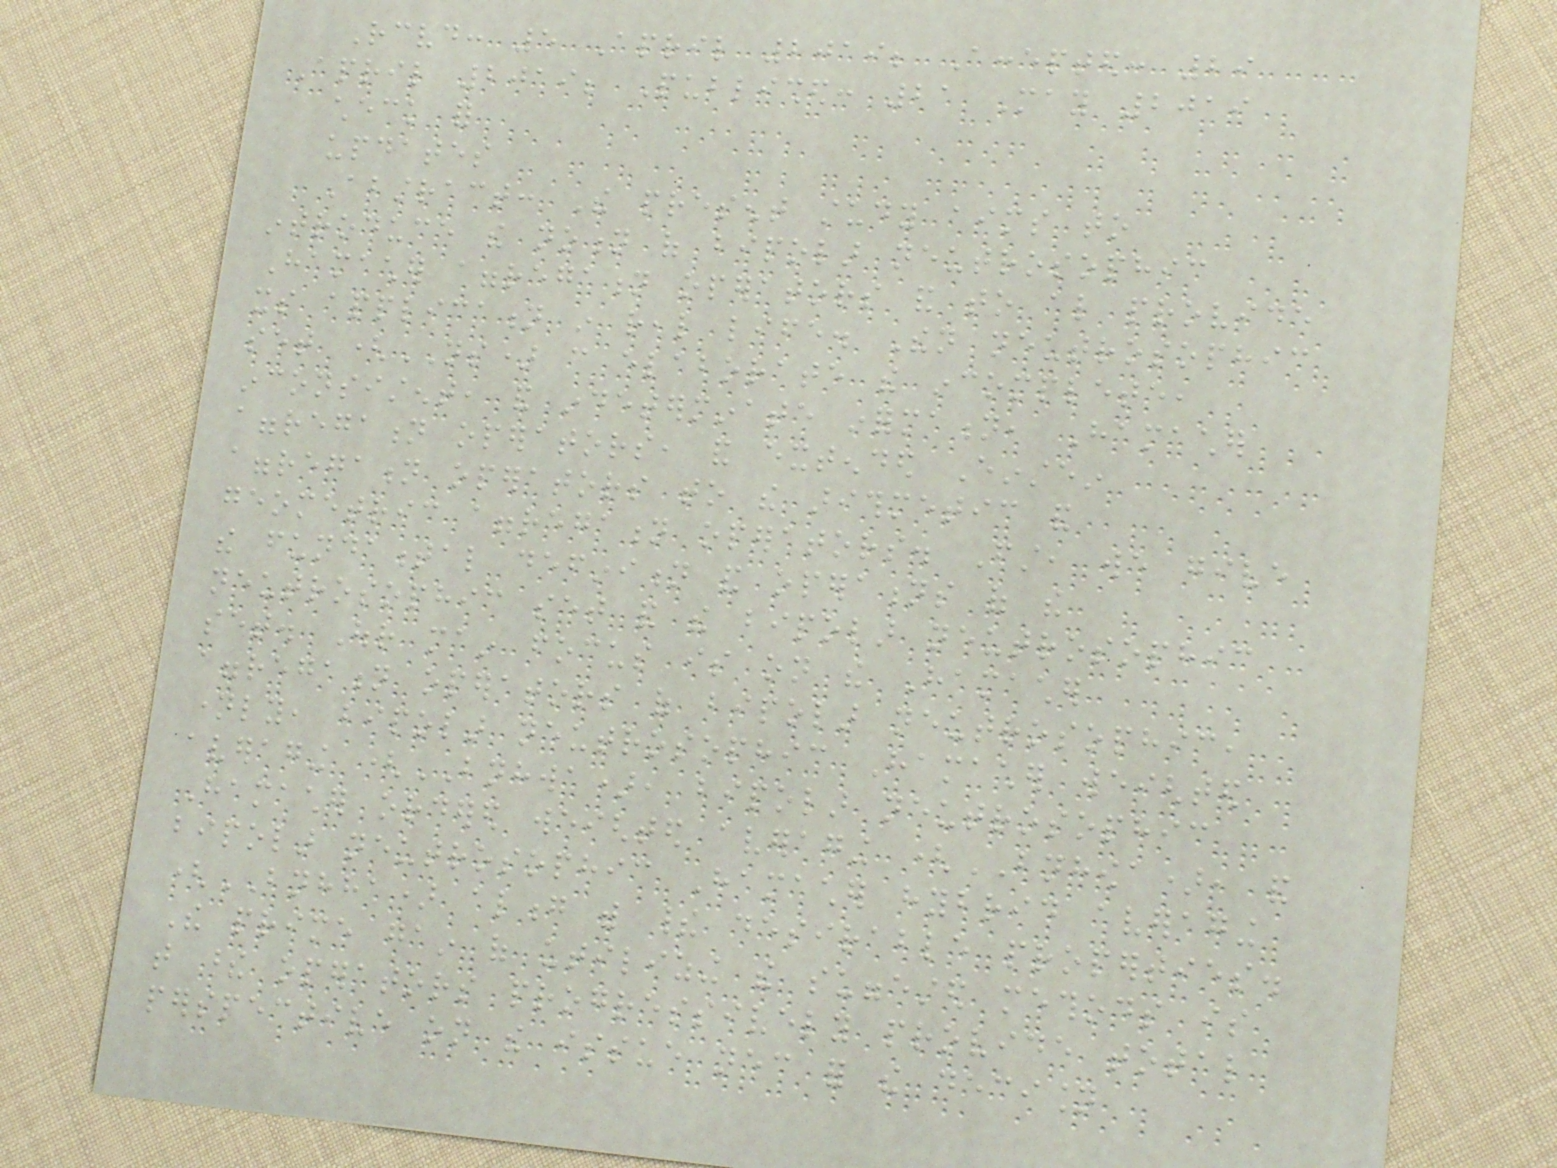Received: 5 April 2019; Accepted: 29
April 2019; Published: 21 May 2019
check for
updates
Abstract: The present study aims to
introduce the notion of bipolar neutrosophic
Hamacher aggregation operators and to also provide
its application in real life. Then neutrosophic
set (NS) can elaborate the incomplete,
inconsistent, and indeterminate information, Hamacher
aggregation operators, and extended Einstein
aggregation operators to the arithmetic and
geometric aggregation operators. First, we give
the fundamental definition and operations of the
neutrosophic set and the bipolar neutrosophic
set. Our main focus is on the Hamacher
aggregation operators of bipolar neutrosophic,
namely, bipolar neutrosophic Hamacher weighted
averaging (BNHWA), bipolar neutrosophic
Hamacher ordered weighted averaging (BNHOWA), and
bipolar neutrosophic Hamacher hybrid averaging
(BNHHA) along with their desirable properties.
The prime gain of utilizing the suggested methods is
that these operators progressively provide total
perspective on the issue necessary for the decision
